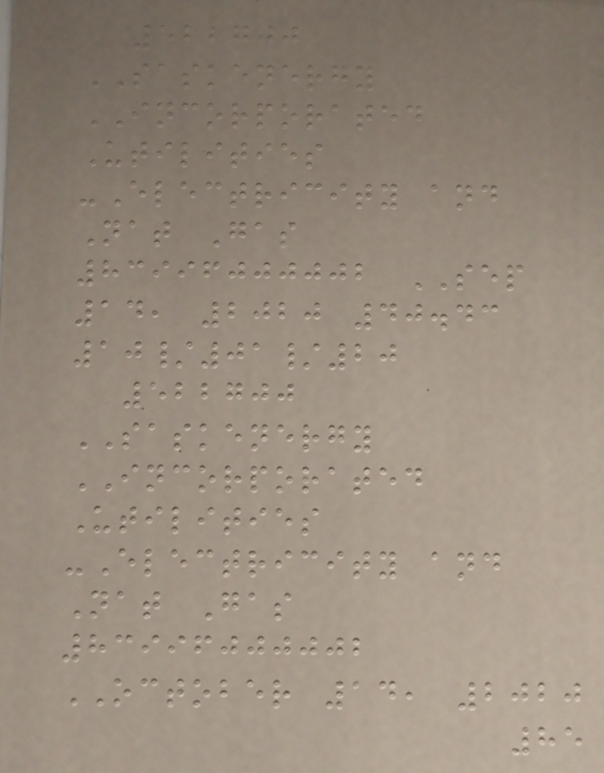522700
SASKENERGY
INCORPORATED
Utilities
-Electricity and
Nat Gas
83996000002 SEP
14, 2020 40.43
10/01/20
522700
SASKENERGY
INCORPORATED
Utilities
-Electricity and
Nat Gas
83996000002
OCTOBER 14, 2020
85
